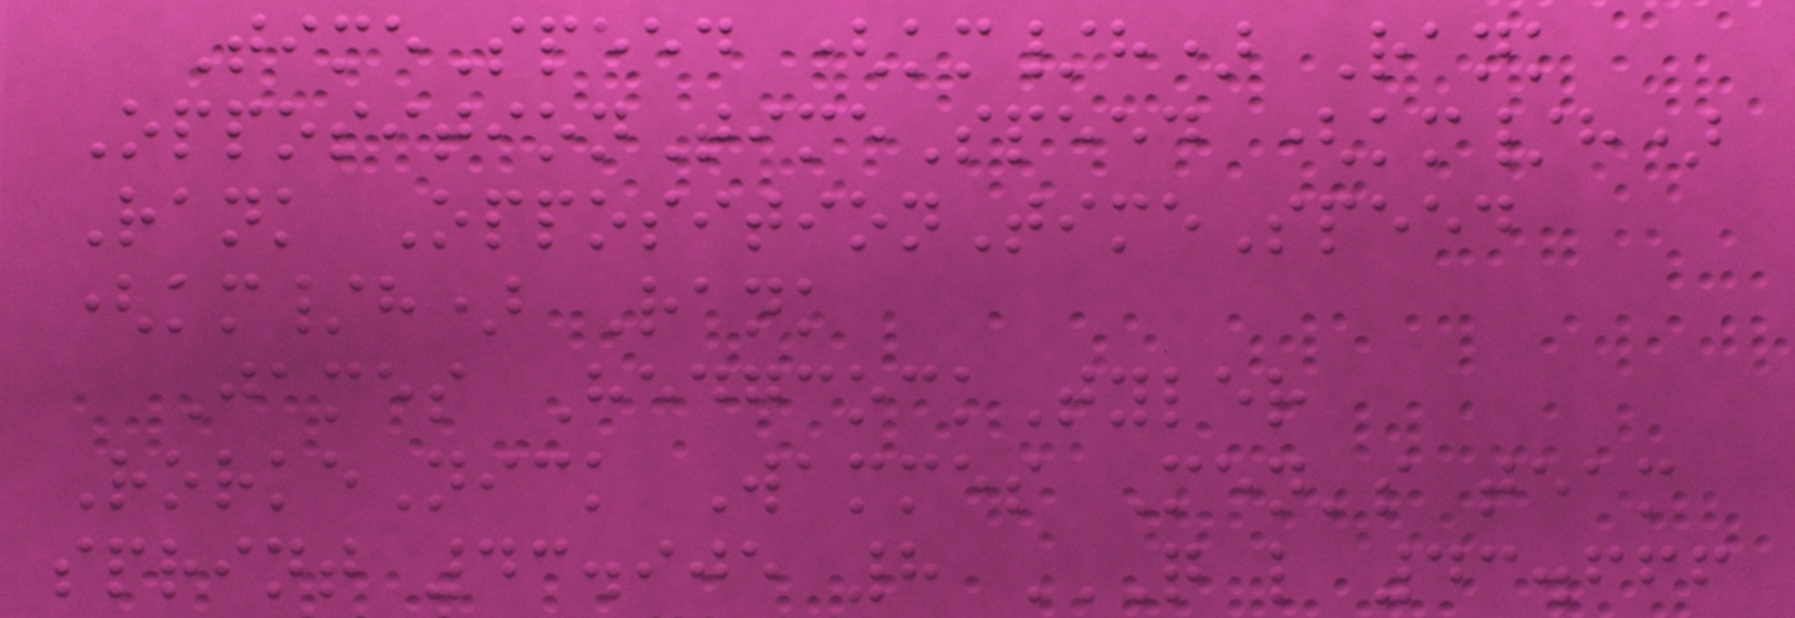TimeSpeed (km/h) Rank
OppositionTimeSpeed (km/h)
Rank OppositionTimeSpeed
(km/h) Rank
James HedgcockTyler
RorkeNick Wammes Men's team
sprint 43.905 8 Q L 43.666
